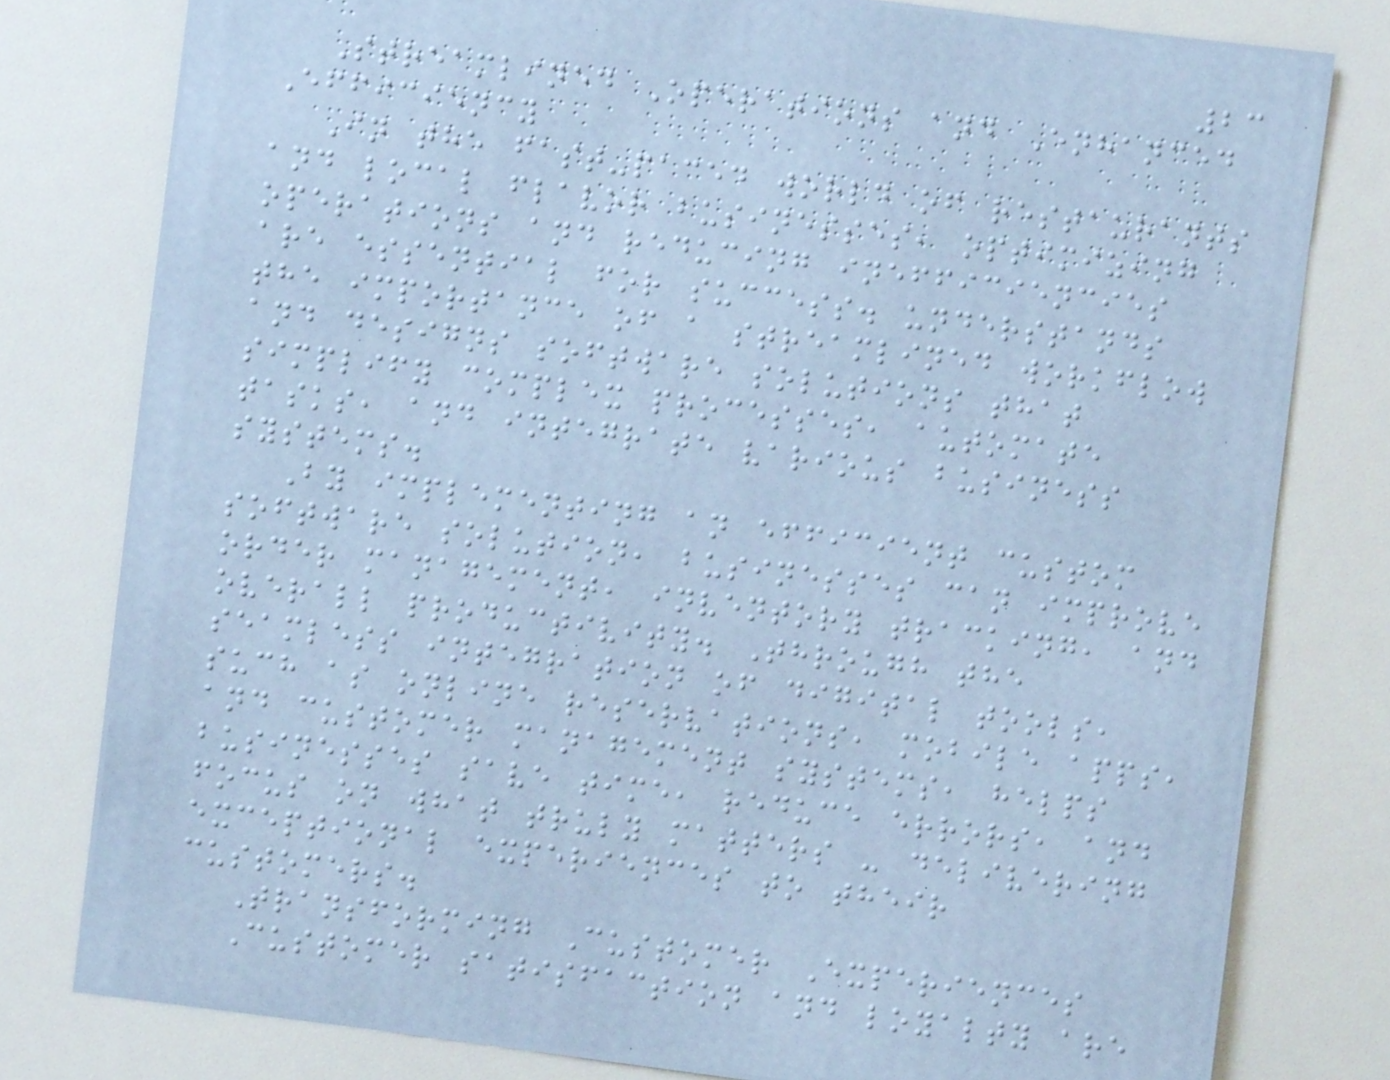23
Streamlined Operations and Enhanced
Efficiency
In the fast-paced world of restaurants
and local flavor businesses, optimizing
operations and reducing inefficiencies
are essential for success. understands
the importance of a streamlined workflow
and designs software solutions that
simplify complex processes, automate
tasks, and integrate various business
systems.
By implementing an efficient custom
software solution, businesses can improve
order management, inventory tracking, and
overall productivity. Through the
seamless integration of digital tools,
such as online reservations, mobile apps,
and customer management systems, helps
businesses save time, reduce errors, and
focus on what truly matters - delivering
exceptional experiences to their
customers.
Transforming Customer Experiences
Customer satisfaction and loyalty are
